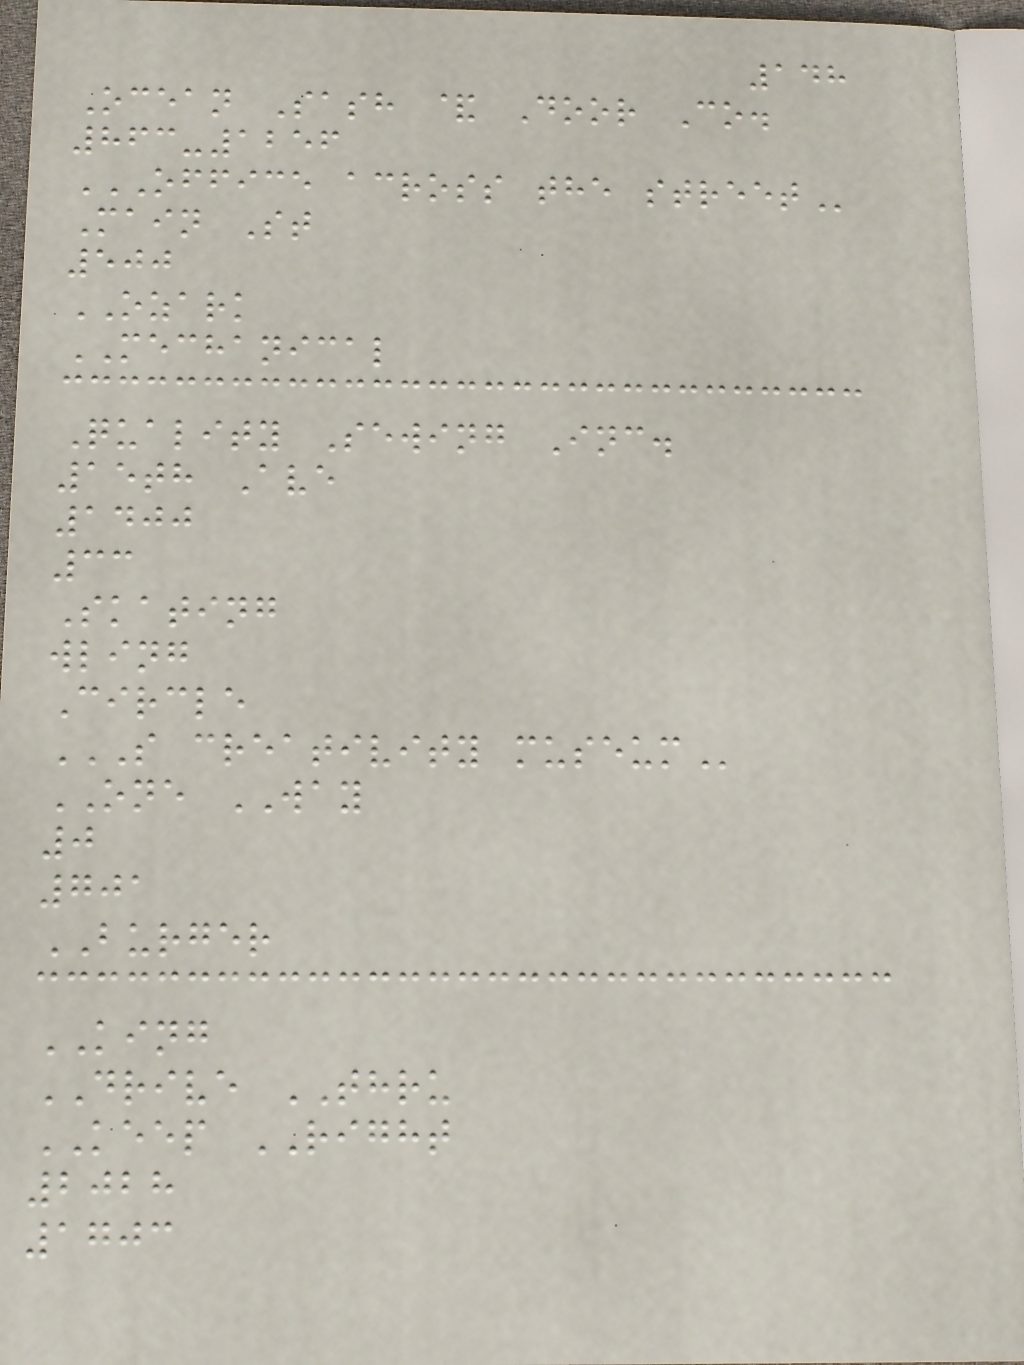148
Ocean Sash & Door Co.
863-1256
OFFICE ACROSS THE STREET
Main St
500
OZARK
MECHANICAL
Quality Sewing Inc.
15th Ave
1400
33
Skating
wling
Circle
S CREATIVITY MUSEUM
ONE WAY
0
701
BURGER
KING
DRIVE THRU
KEEP RIGHT
2028
1703
